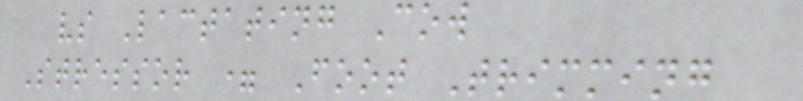vs Lactating Cow
Stressor = Foot Trimming
